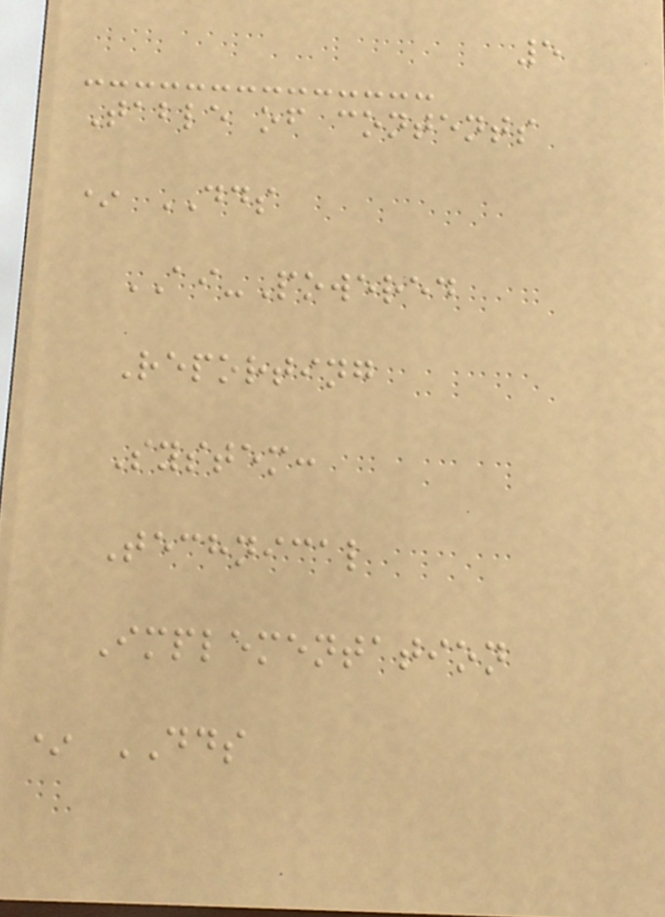5
Table of contents
* DDS
AI-Powered
Reporting
System:
Technical
Implementation
* DDS
